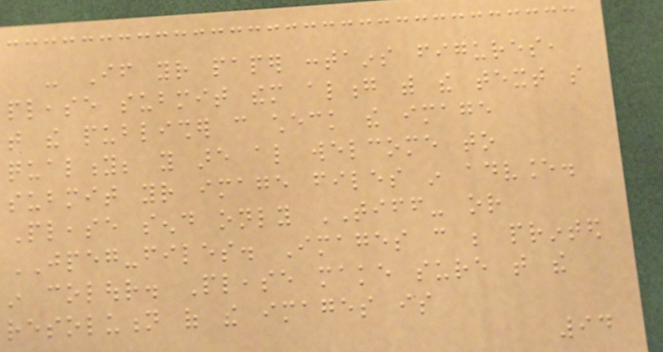- If your paper contains figures,
please submit them along with the text so
that the publisher can check the image
quality; you are also welcome to
submit your image files in advance.
Please send only TIFF- or
JPEG-files. Images can be printed
in colour. Please make sure that the
resolution of the images is
94
